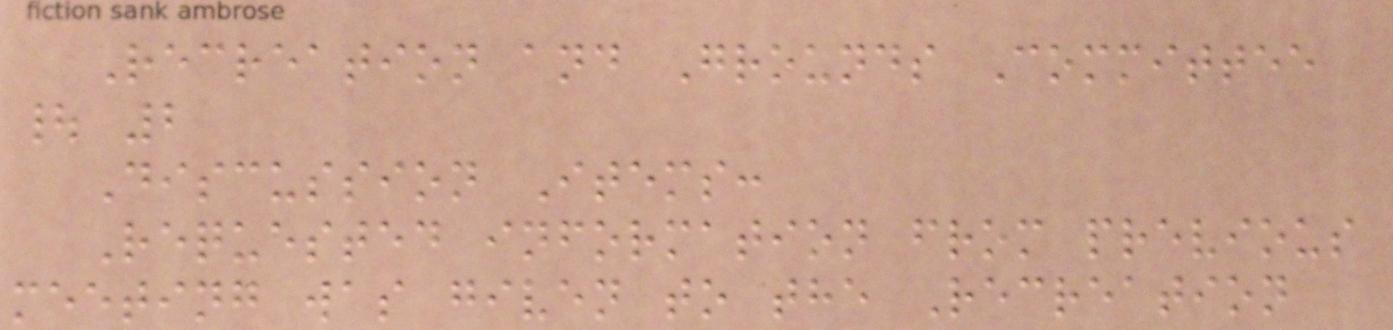Recreation and Grounds Committee
| 2
Discussion Items:
Requested information from previous
meeting was given to the Recreation
